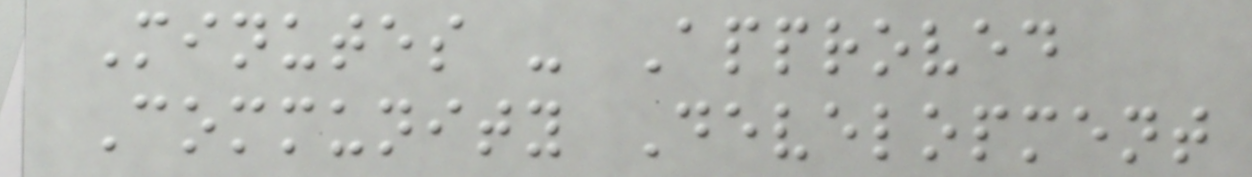Minutes - Approved
Community Development
